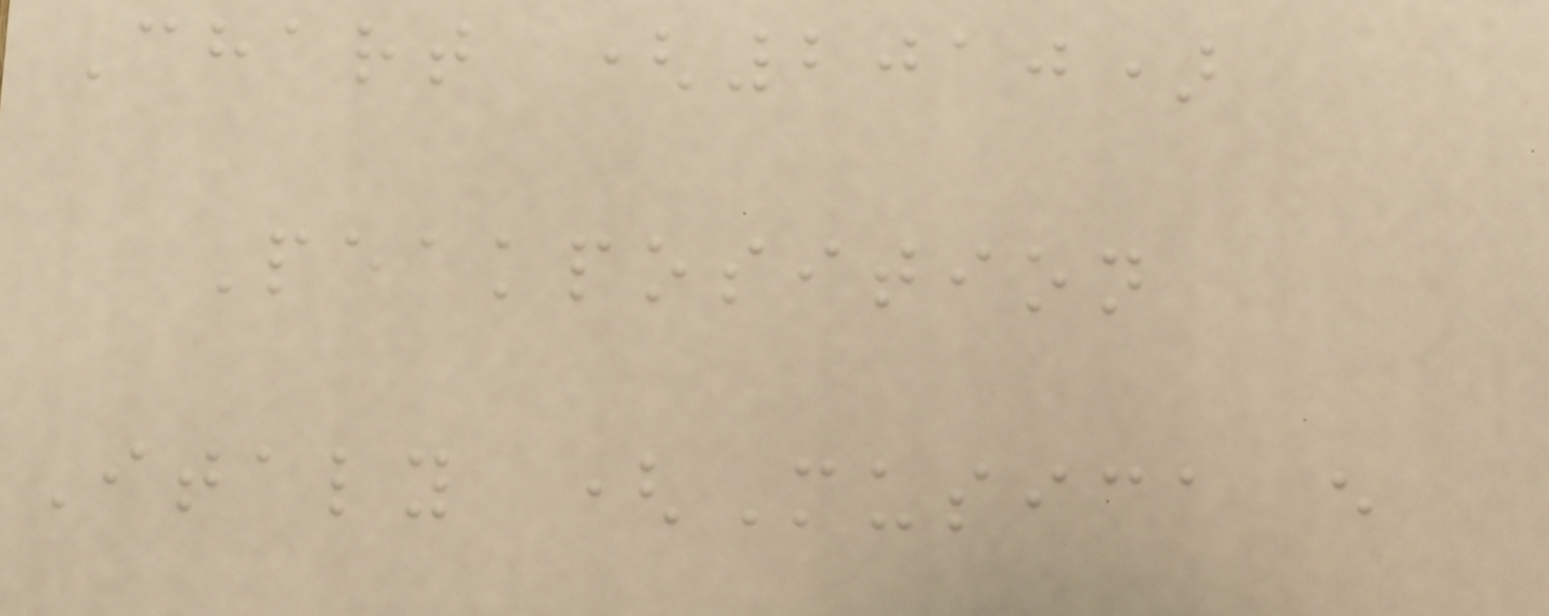Chart (2010)
Peakposition
Italy (Musica e
